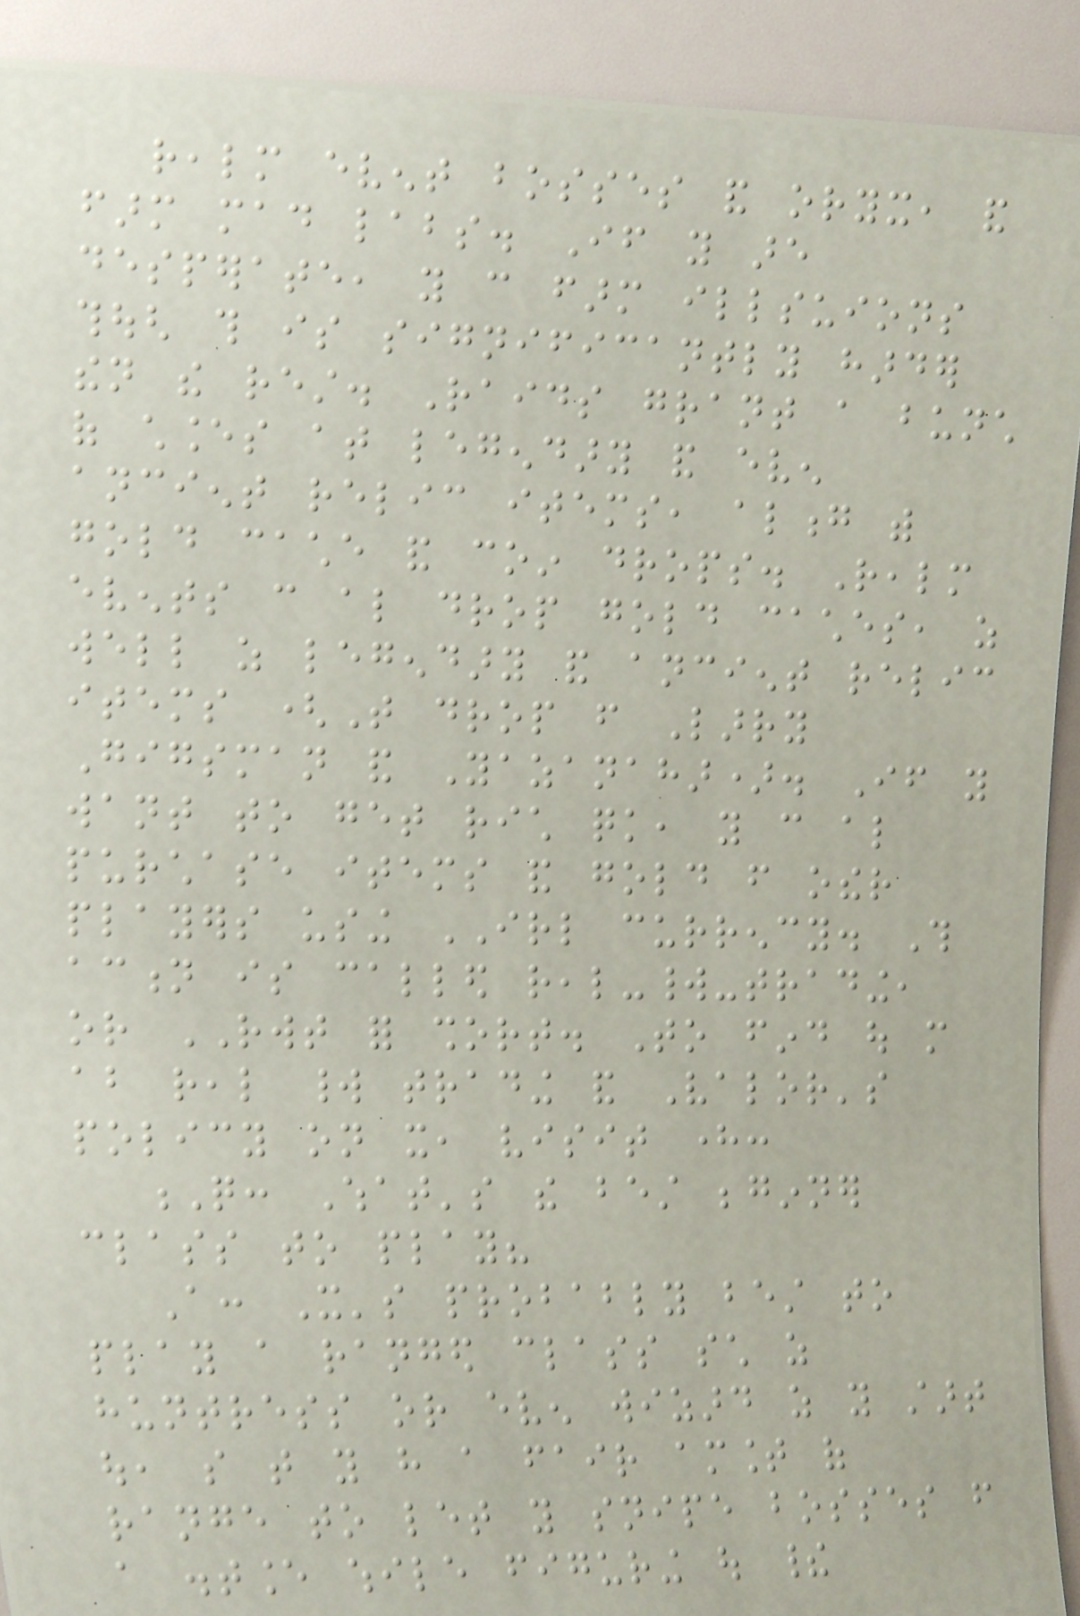realm event bosses and oryx, and
farm mad labs. If you are
desperate, you can farm illsuions
though this is significantly harder
then the rest. Raids grant a bunch
of chances at legendary and even
ancient relic items, along with
gold cache and coin drops. Realm
events can also drop gold caches, as
well as legendary and ancient relic
items (That drop from Larry
Gigsman and Yazanahar). If you
want to get rich quick, you can also
purchase items and gold from other
players using IRL currency. This
action is called real-world-trading,
or RWT for short. To find out more
about real world trading and Valor's
policy on it, visit here:
Q: What's the best beginner
class to play?
A: It's probably best to
play a ranged class such as
huntress or even wizard as you start
out, so that you have a fair amount of
range to let you snipe bosses from
a distance while figuring out their
